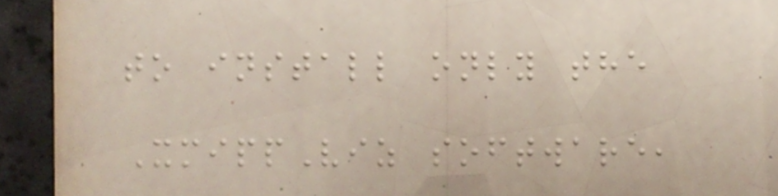to install only the
XmippViz software,
